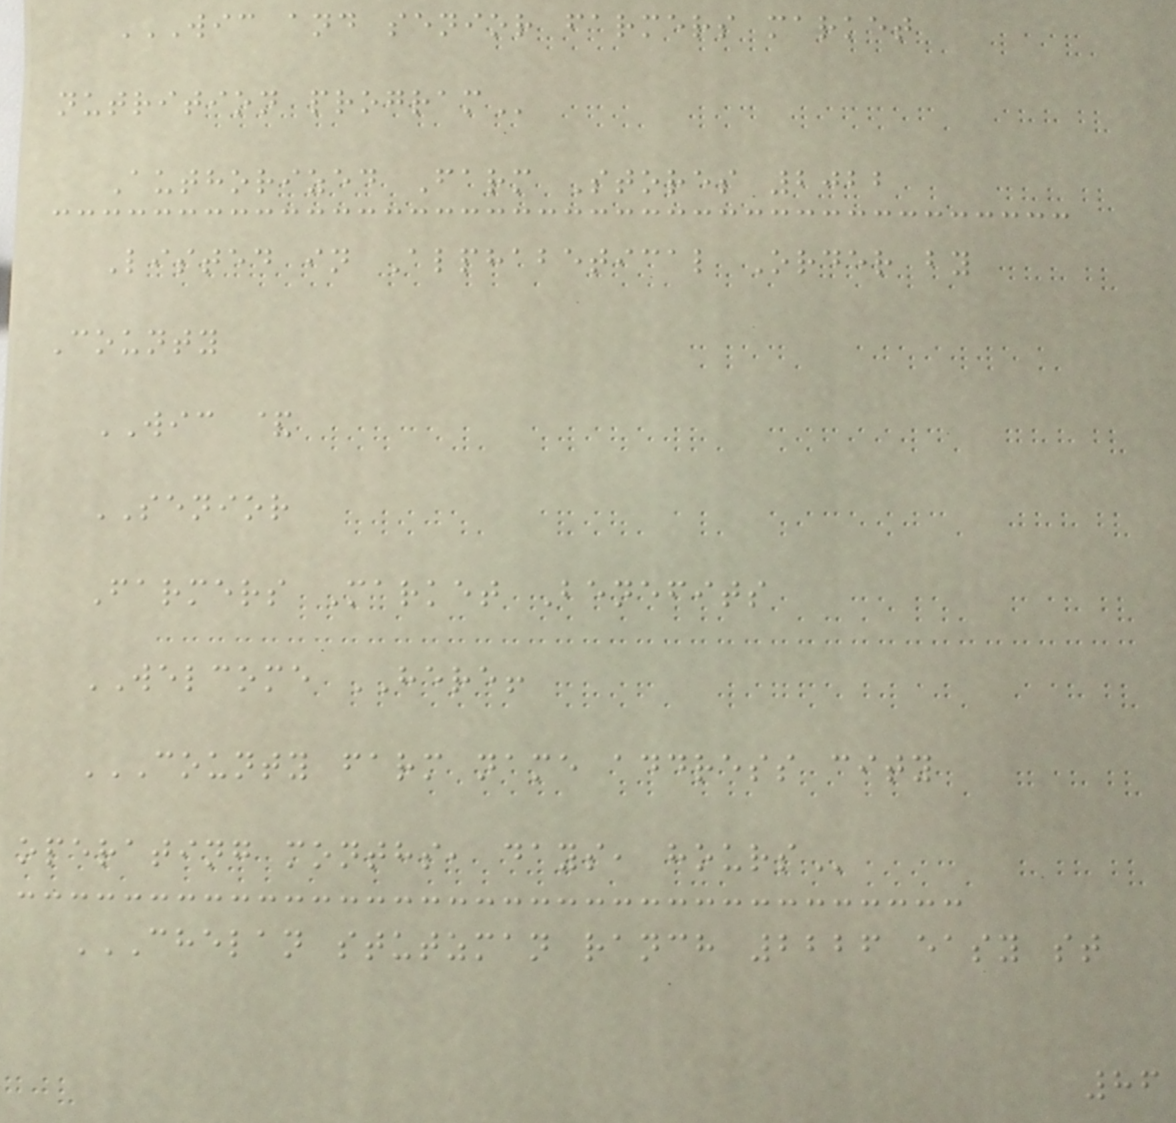WIC AND SENIOR FARMERS MARKET
NUTRITION PROGRAM
Authorized Farm Stores 2022
Listed in Alphabetical Order by
County
WIC &
SENIOR
Farmers Market Benefits
WELCOME HERE!
COUNTY FARM NAME ADDRESS CITY
OPERATING MONTHS, DAYS, HOURS
CHELAN STUTZMAN RANCH 2226 EASY ST
86
